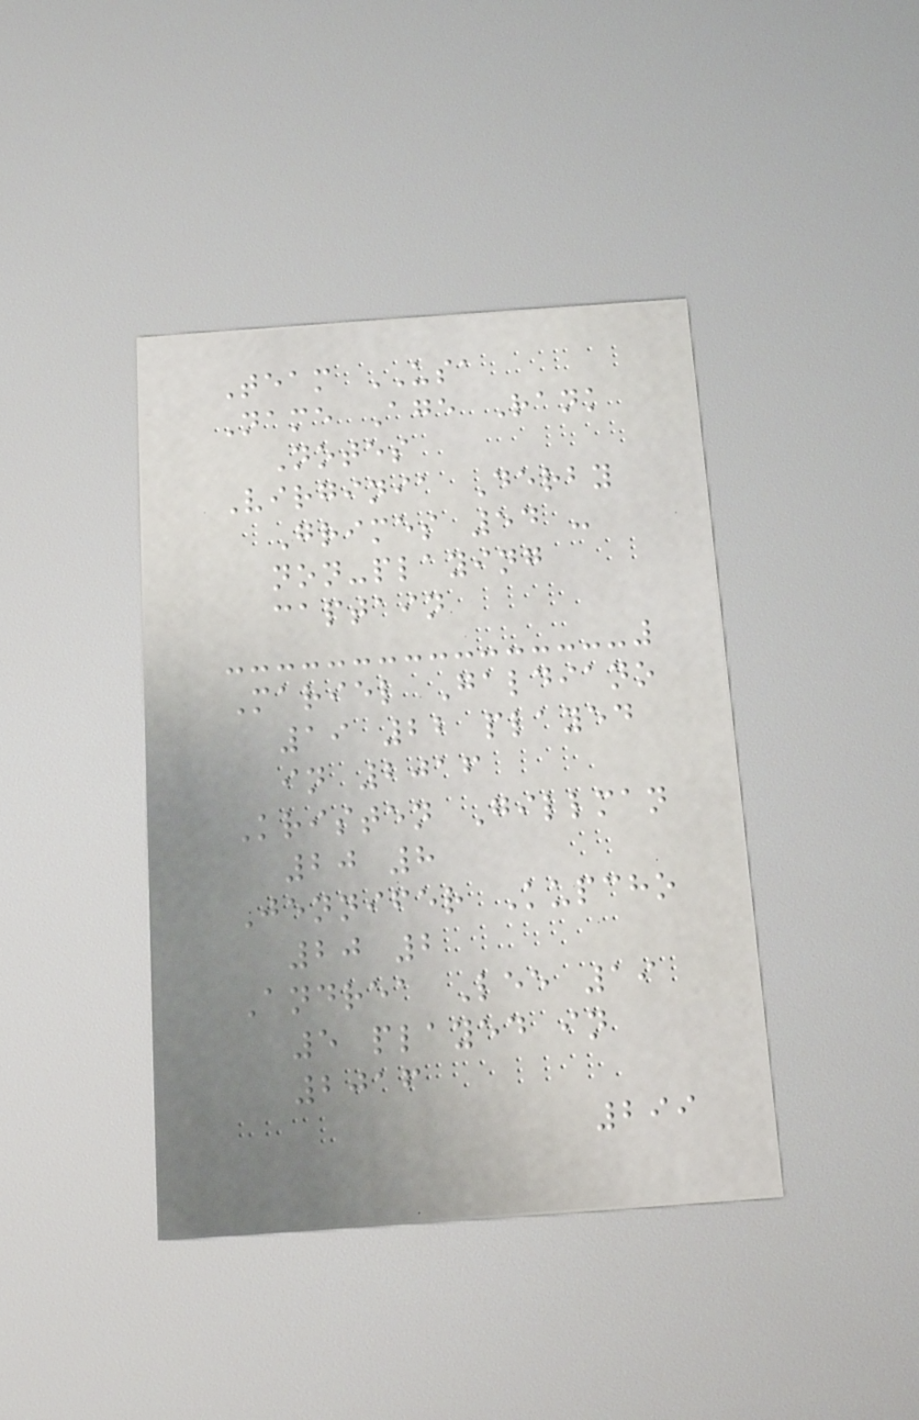Team USA
Name Age Rank
Notes
Virginia Derby
Grimes 54 -
non-playing
captain
Mariel Galdiano
19 22 played
in 2016
Kristen Gillman
20 8
Jennifer Kupcho
20 2
Andrea Lee 19
5 played in
2016
299
